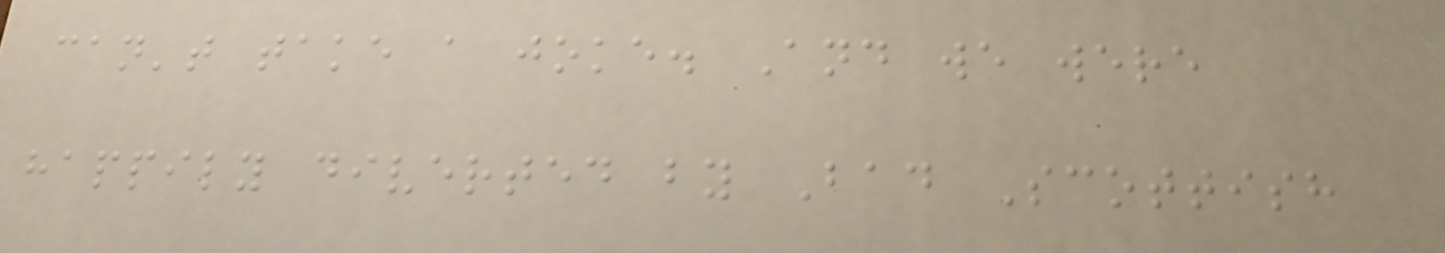can't take a joke. And we were
happily diverted by Bad Scottish
